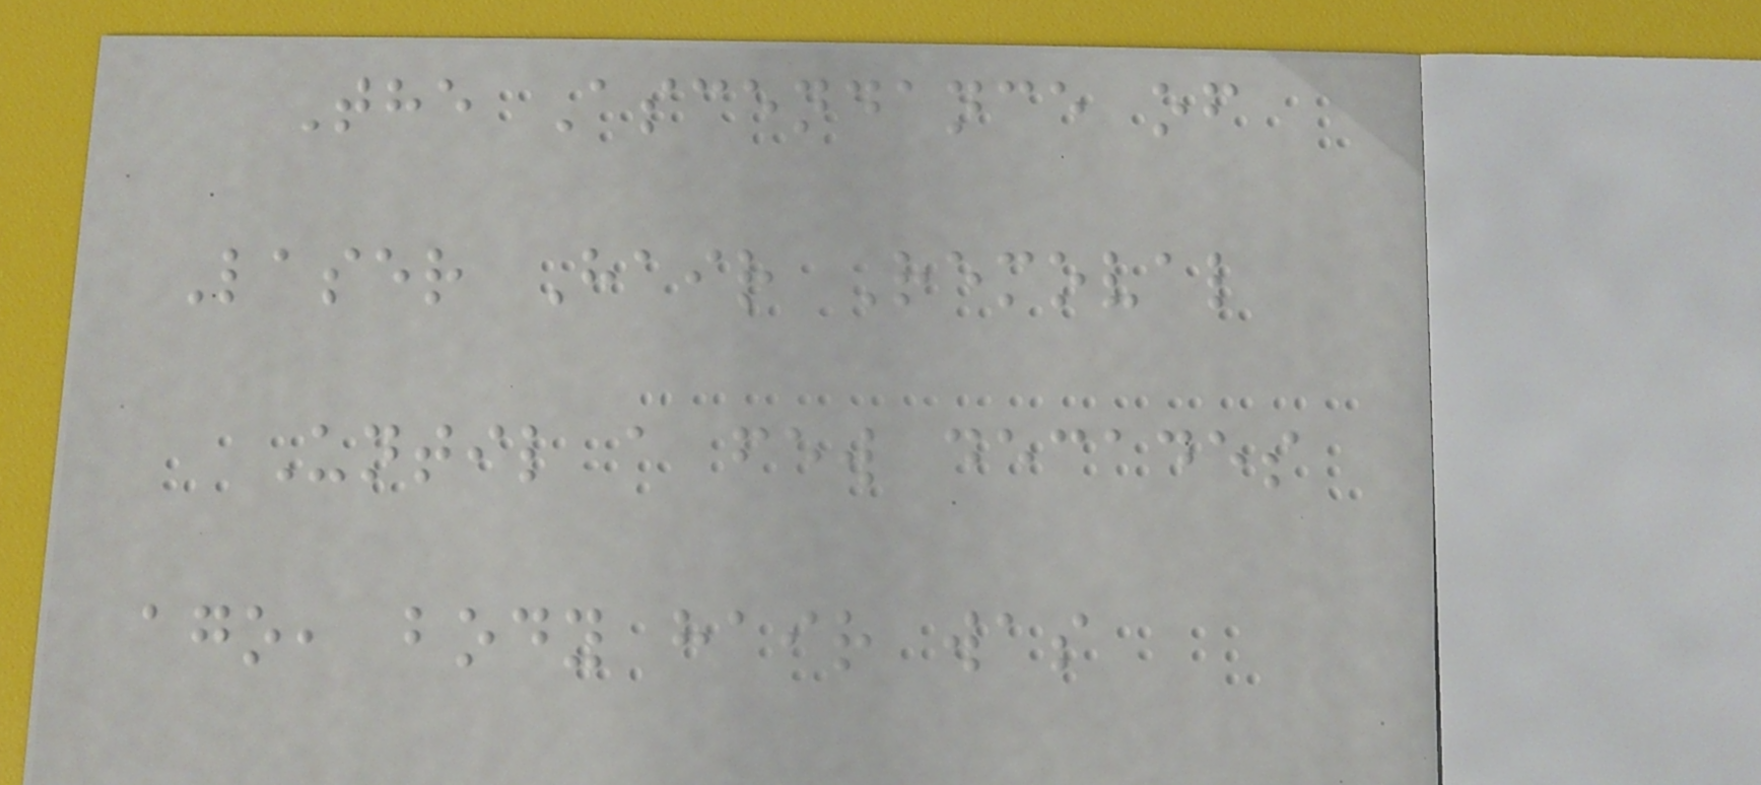The Ascendance of
Laser Hair Removal
Until a few decades
ago, body hair was
